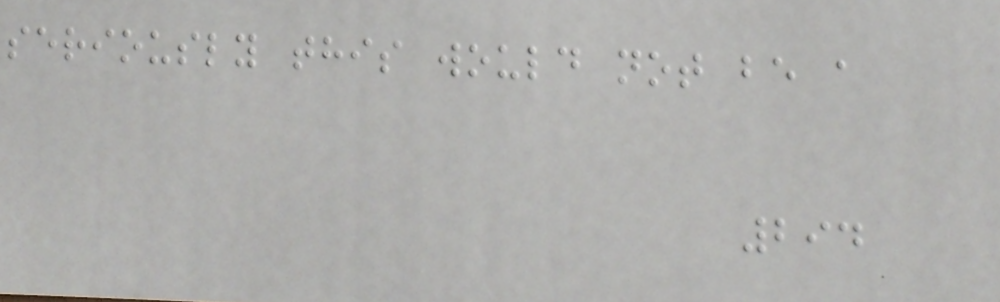seriously this would not be a
294
